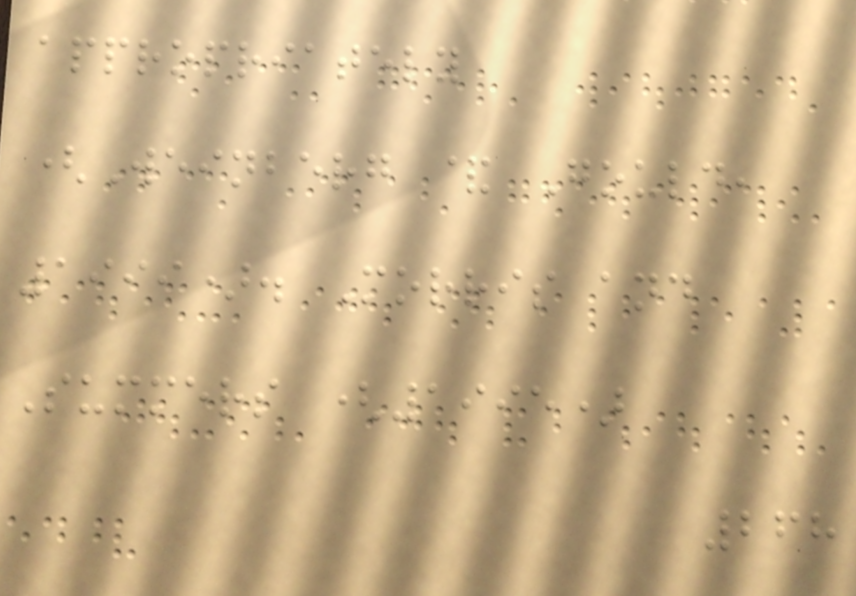appropriately
(Weinberg & Gould,
1999). Morris and
Summers (1995)
268
